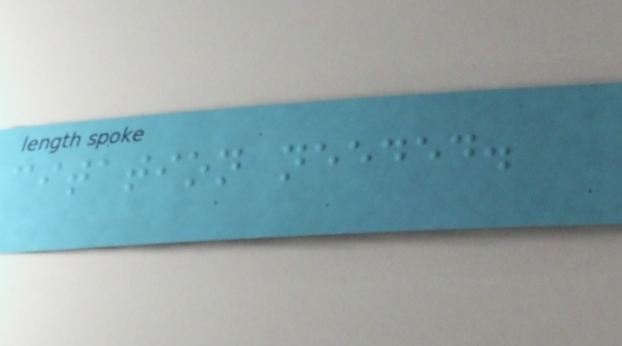citation needed.
